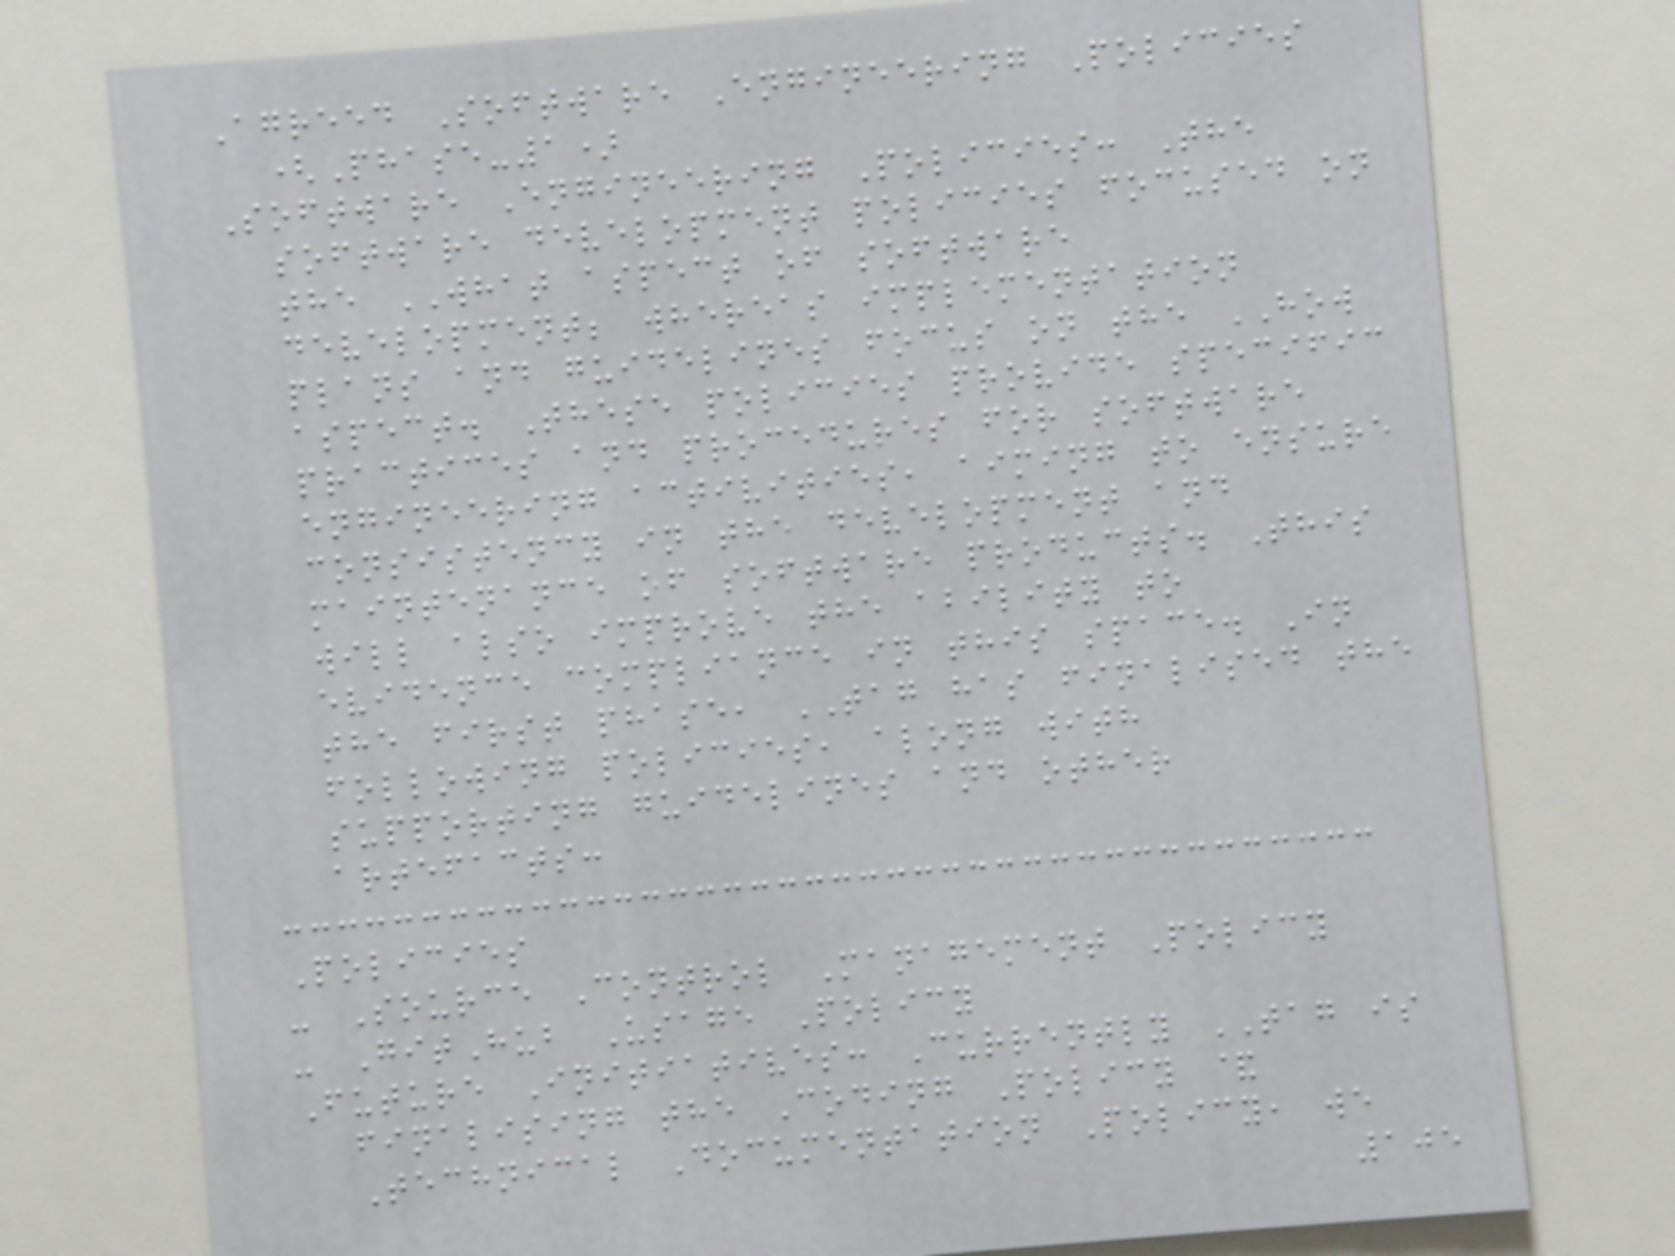Agreed Software Engineering Policies
(Phase-1)
Software Engineering Policies: The
software development policies focused on
the WHAT aspect of software
development; whereas implementation
plans and guidelines focus on the HOW
aspect. These policies provide specific
practices and procedures for software
engineering activities, aiming to ensure
consistency in the development and
maintenance of software products. This
will also improve the ability to
evidence compliance in this space. In
the first phase, TAG has finalised the
following policies, along with
supporting guidelines and other
artefacts:
Policies
- Source Control Management Policy
- GitHub Usage Policy
Future Initiatives: Currently TAG is
finalising the Coding Policy &
Technical Documentation Policy, we
105
